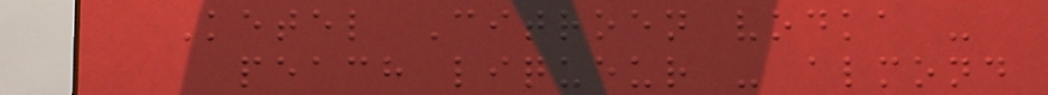Ketel Citroen vodka -
peach liqueur - almond
